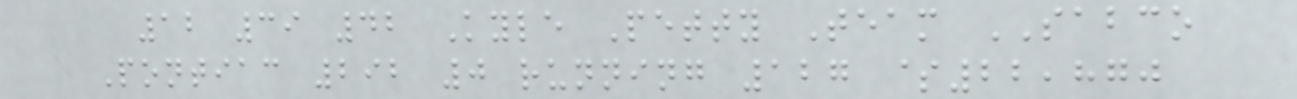12 39 42 Kyle Petty Team SABCO
Pontiac 292 0 running 127 $22,870
